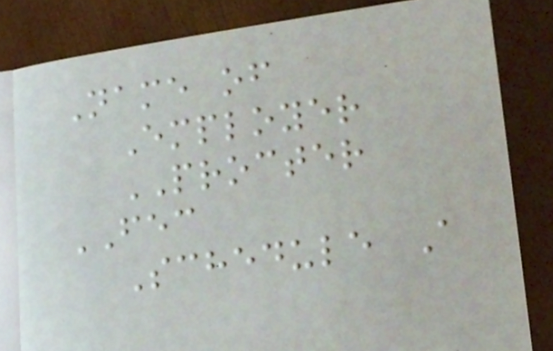Name of
Employer
PROCTER
FEC
Schedule A
